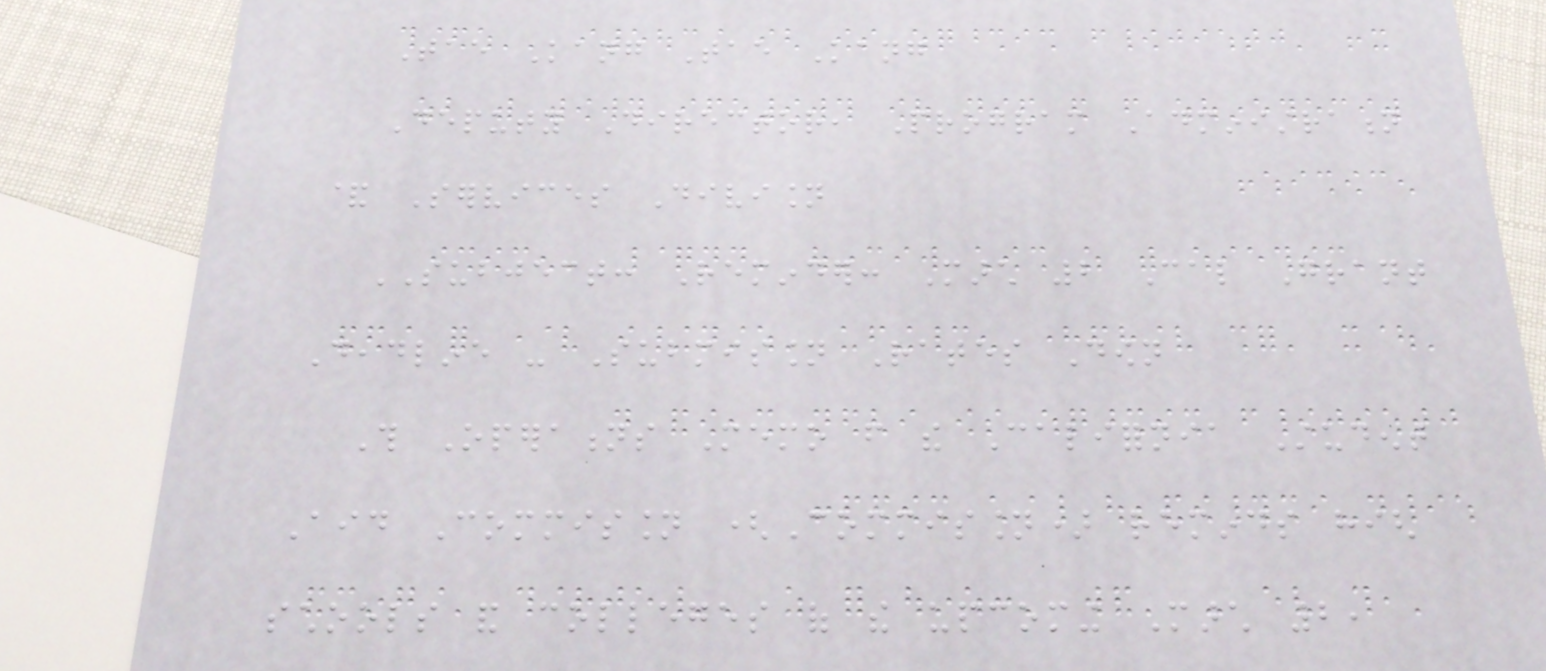Tae Kang Tae Kang
Deputy Director, Program Administration
& Services Division
SUBJECT: Reminder: March 2 Cal Grant
Deadline - Submission Rates Down
This Operations Memo from the California Student
Aid Commission (Commission) reminds high
schools and colleges of the upcoming March 2,
